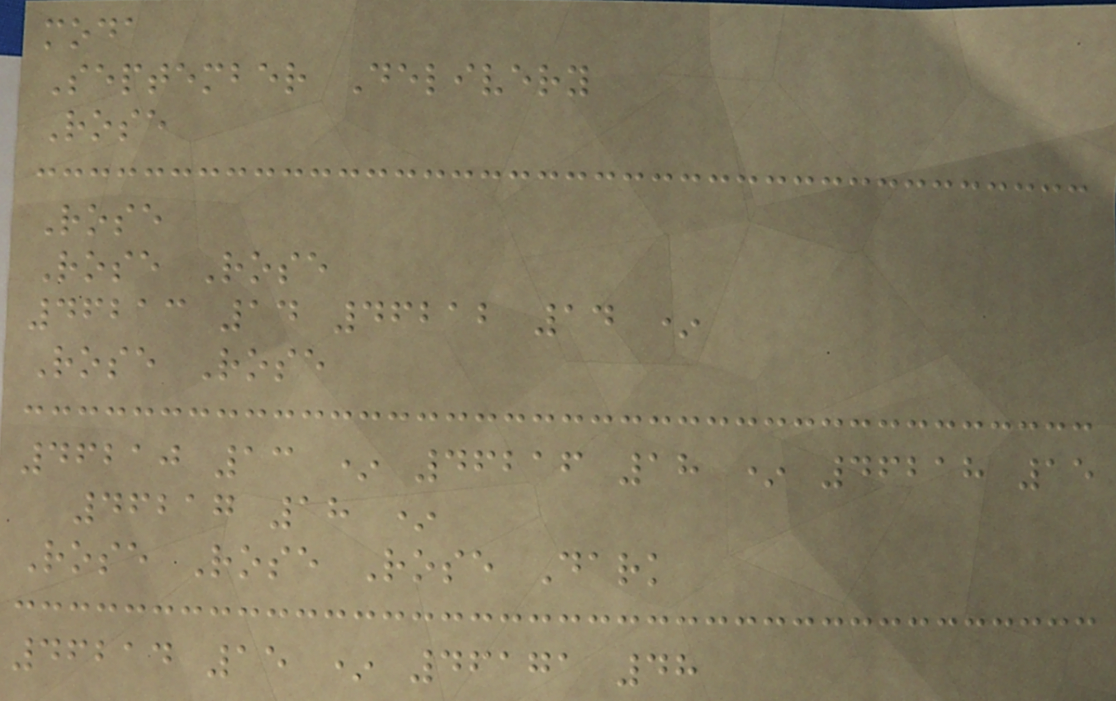moda
September Delivery
Rose
Rose
Rose Rose
46213 14 46212 14 *
Rose Rose
46210 13 * 46216 18 * 46218 15
46217 18 *
Rose Rose Rose Dark
46214 15 * 46171 48
